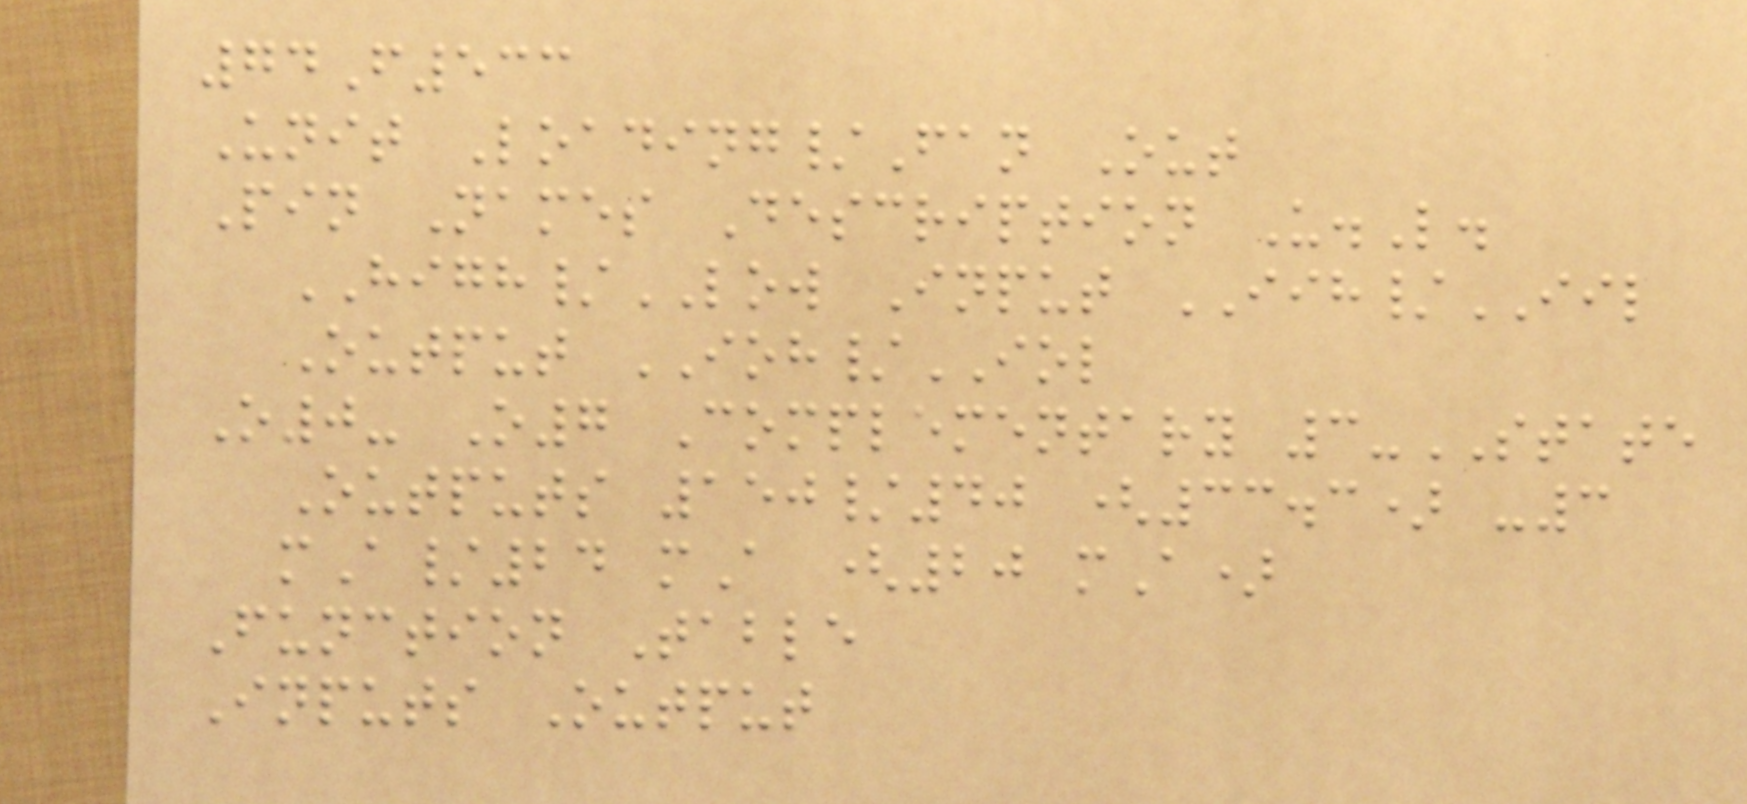74F533
Unit Loading/Fan Out
Pin Names Description U.L.
HIGH/LOW Input IIH/IIL
Output IOH/IOL
O0- O7 Complementary 3-STATE
Outputs 150/40 (33.3) -3
mA/24 mA (20 mA)
Function Table
Inputs Output
